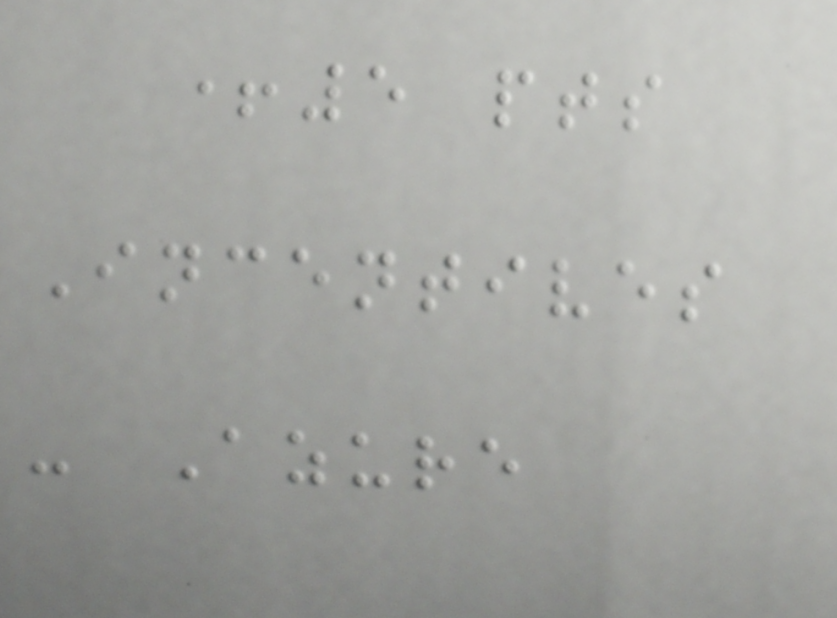+5 pts
Incentives
- Azure
